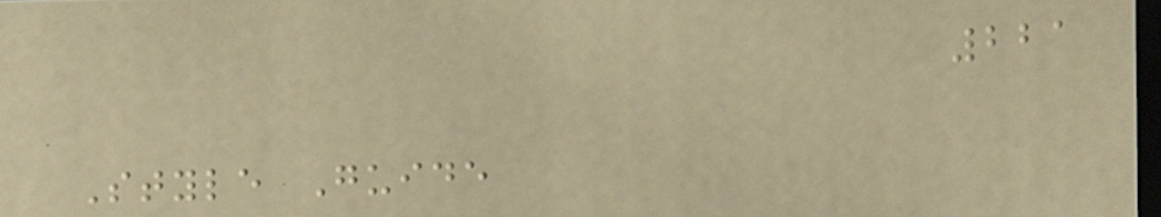221
Style Guide
